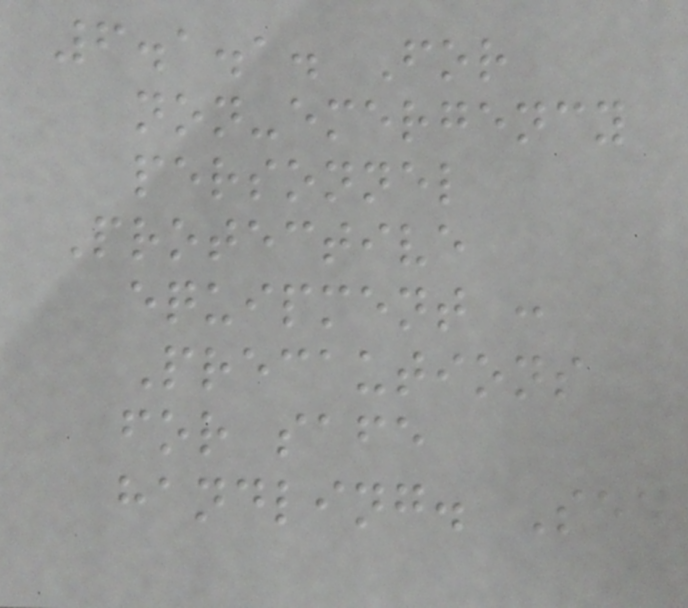6.1.1. For
non-emergency
personnel
Protective
equipment :
Precautions
for safe
handling. See
